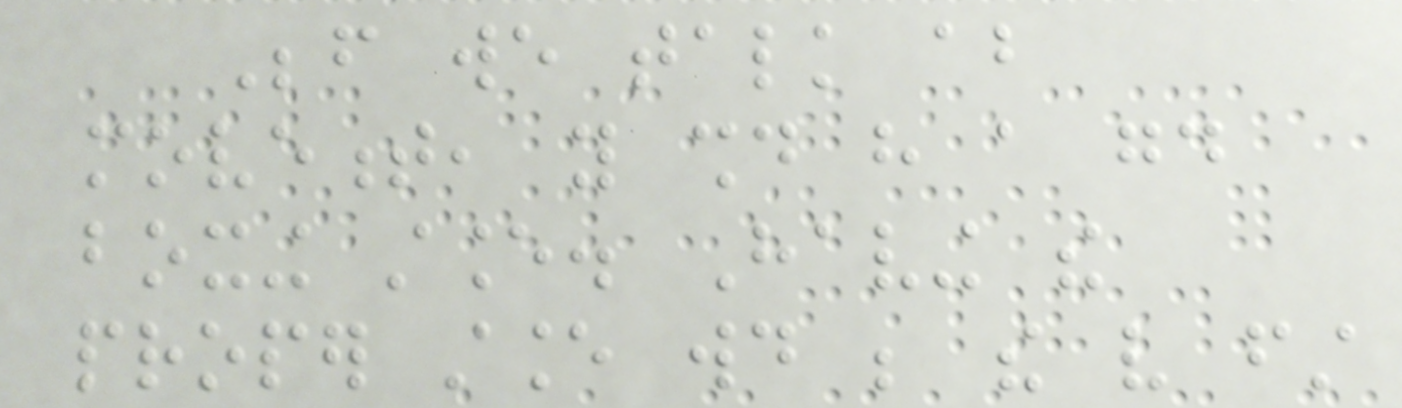Before we talk about
movement, you should have a good
boxing stance. Having the
proper stance would be the very first
